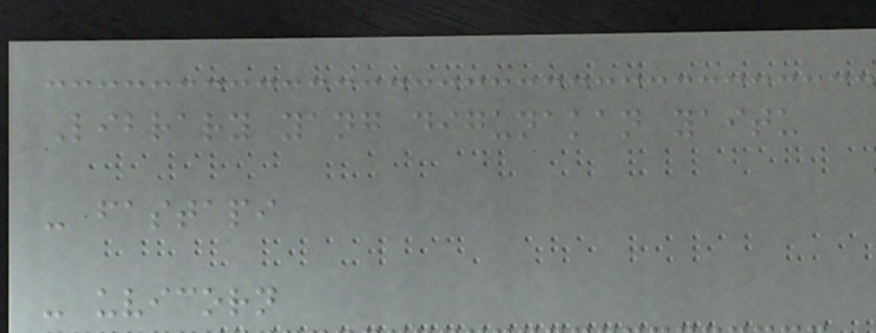Library yang digunakan yaitu
- fastapi
- uvicorn
